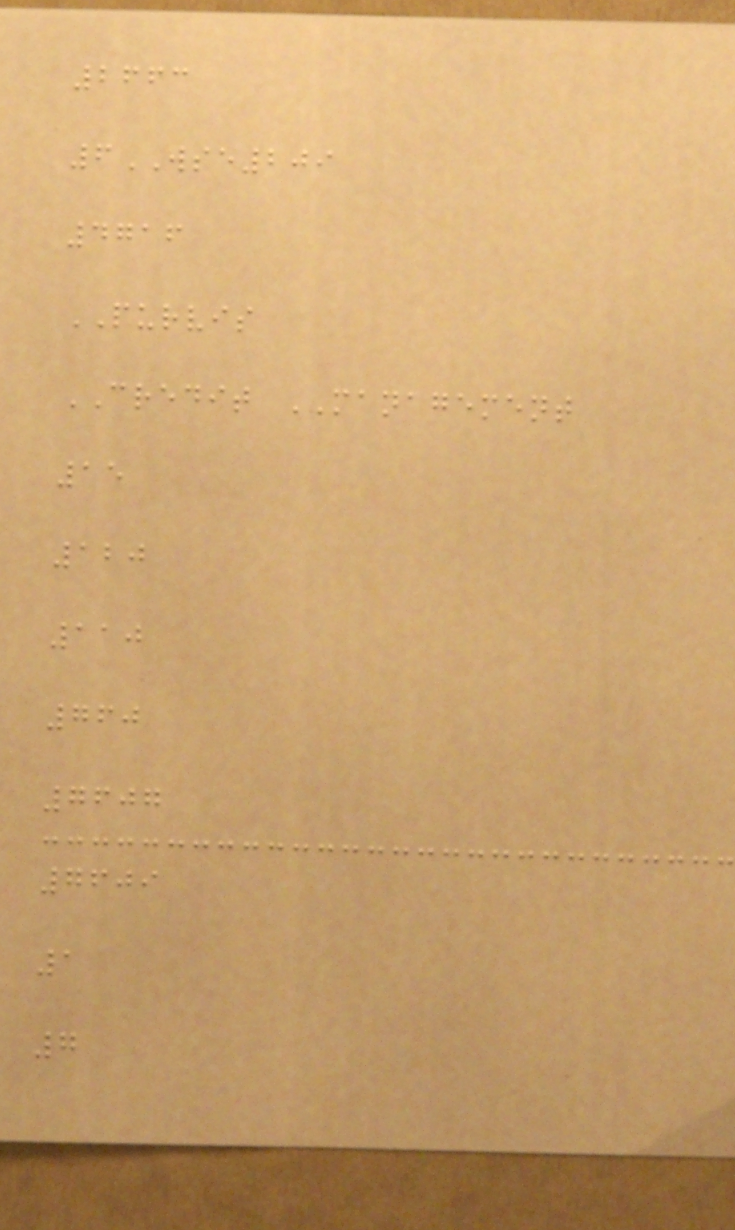2663
6WSE209
4716
PURVIS
CREDIT MANAGEMENT
15
120
110
760
7607
7609
1
7
